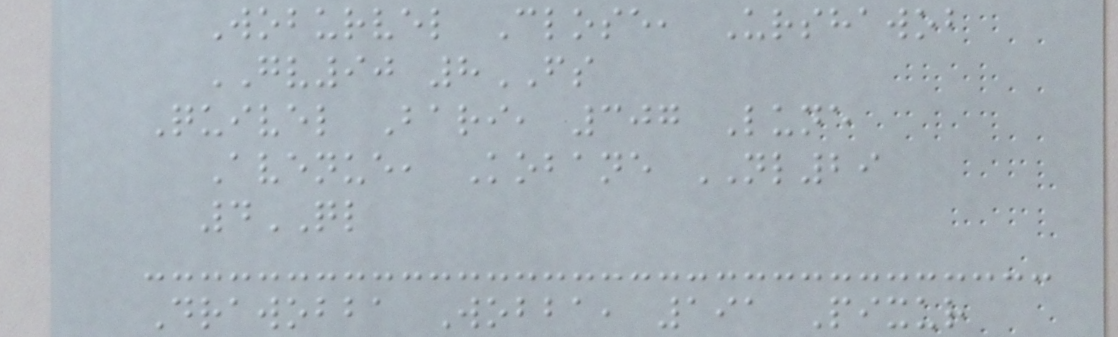Woburvel Close, Urshawob
GV90 8FS
Quivel Bari, 307 Lune
Avenue, Kobane NL29
4QL
Drawobba Wobba, 191 Pixur
